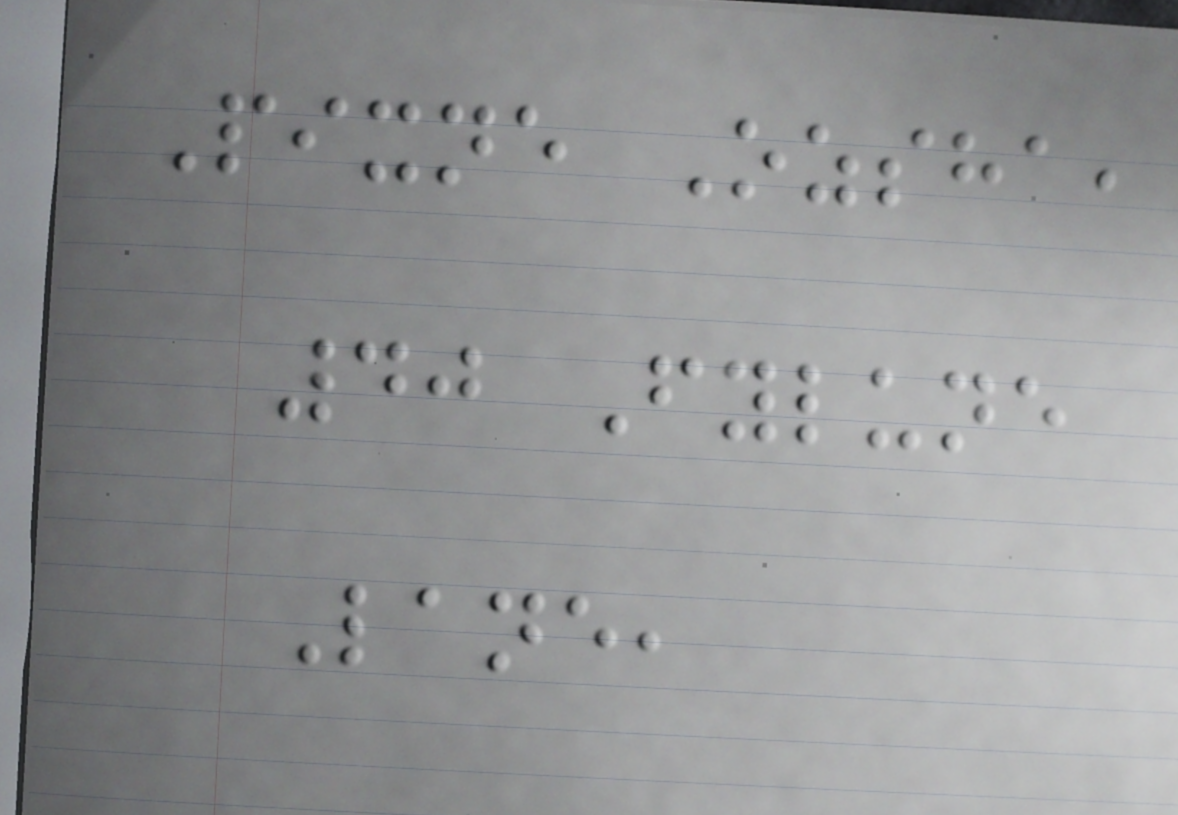Pixne Ozsha,
40 Fylune
Lane,
